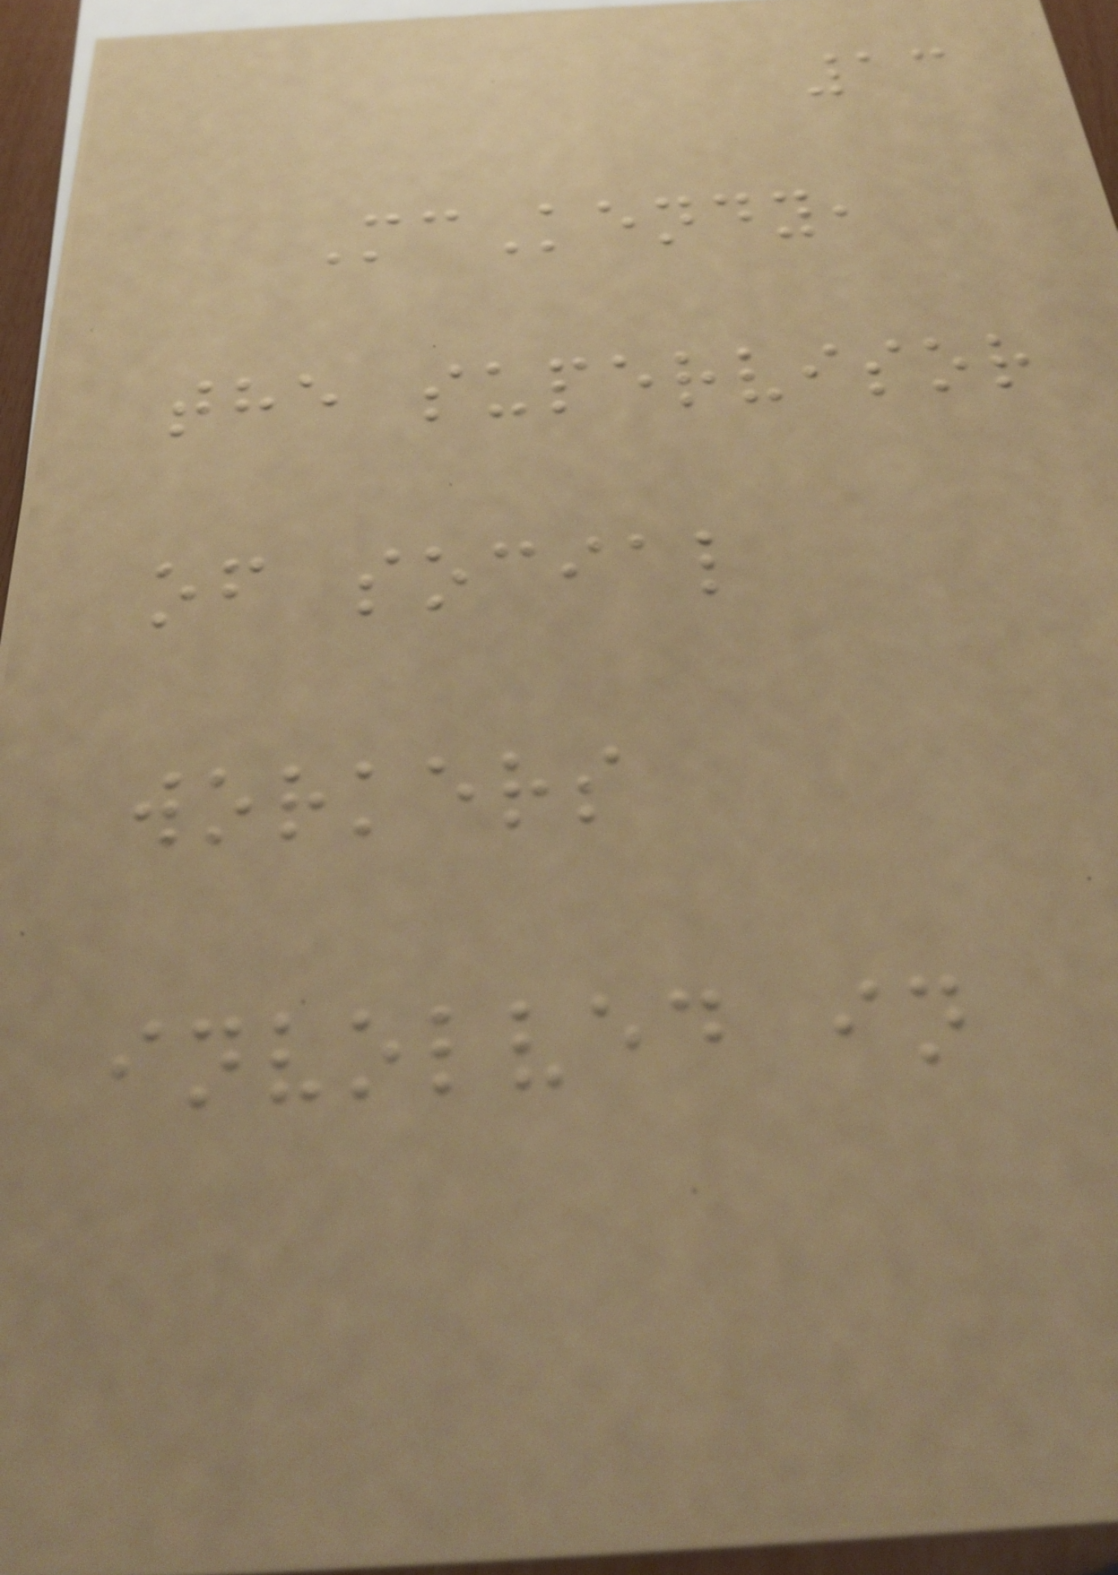13
McKendy,
the supervisor
of social
workers
involved in
